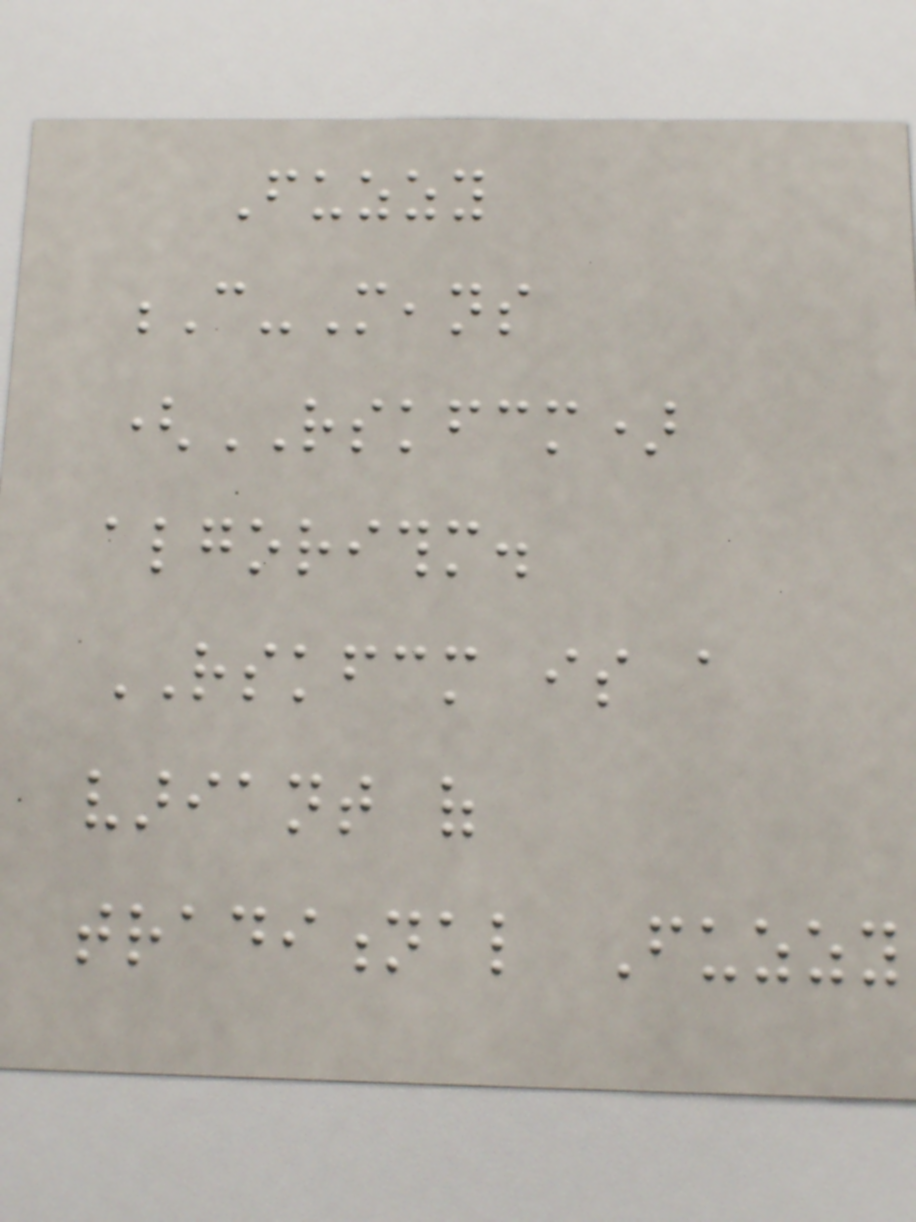Fuzzy
C-Means
(RSKFCM)
algorithm.
RSKFCM is a
variant of
traditional Fuzzy
